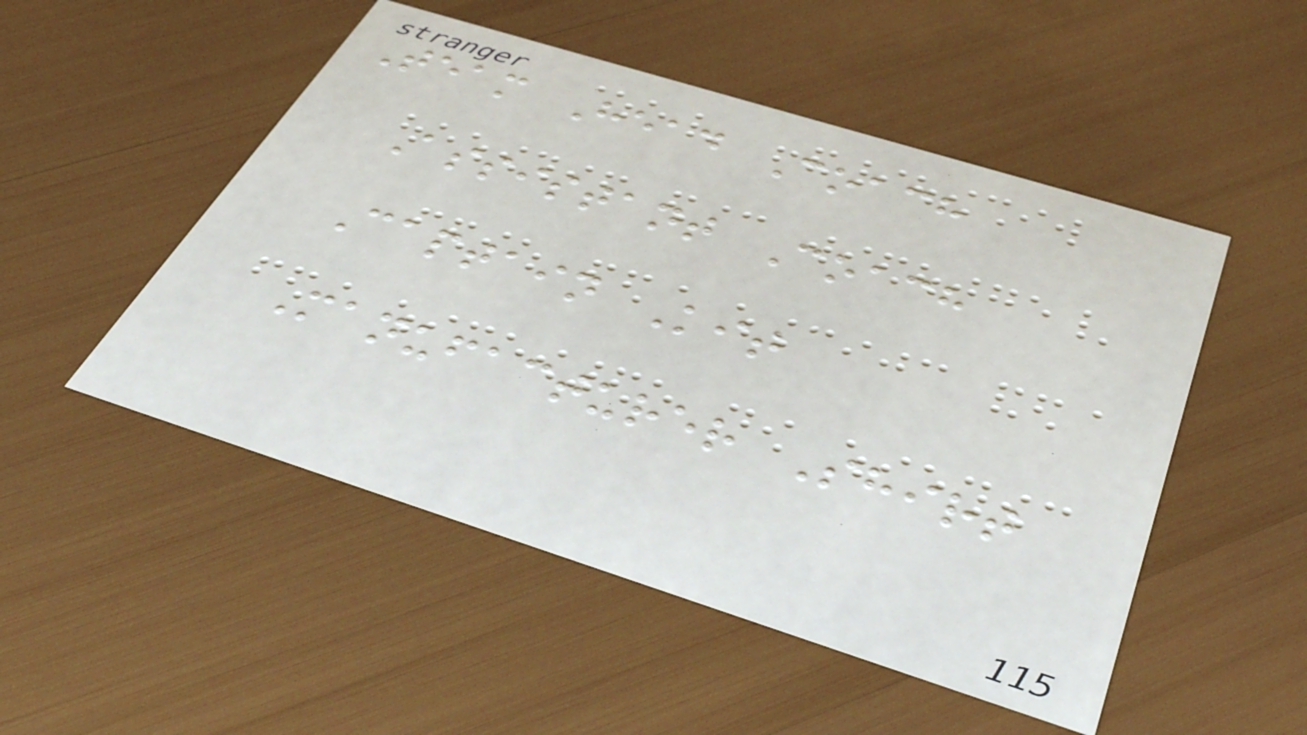Team Head Coach
Assistant Coach
Captain Kit
Manufacturer Shirt
